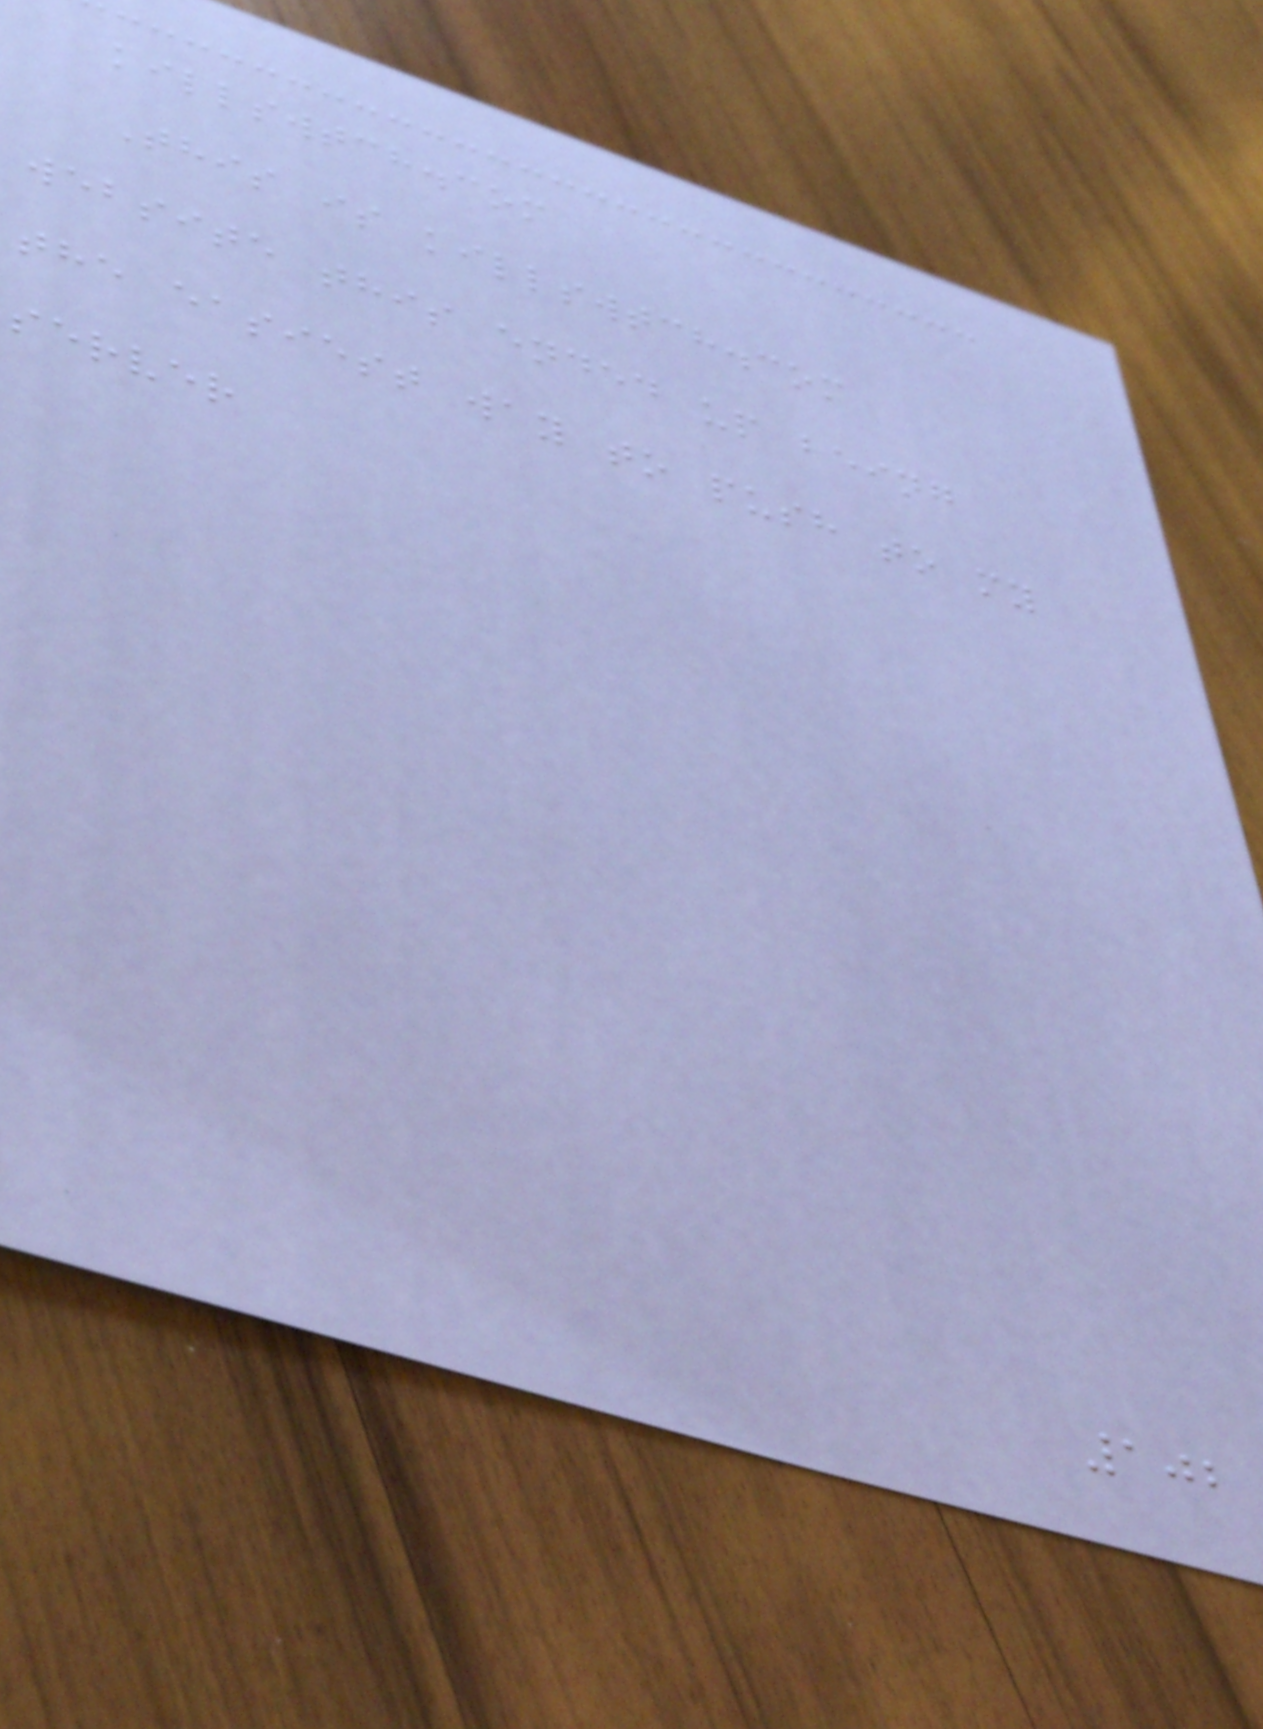killswtch.com
This is killswtch.com
website this ended up being
the easiest way to push to my
server
102
